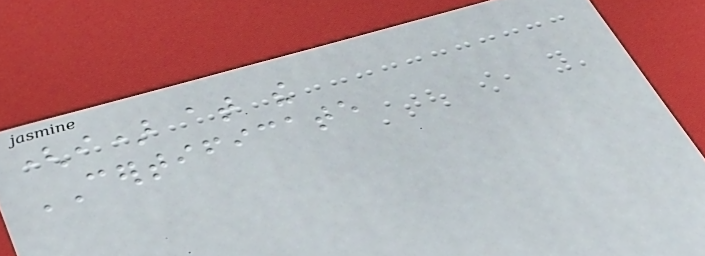(i) at the
CERTIFICATE
